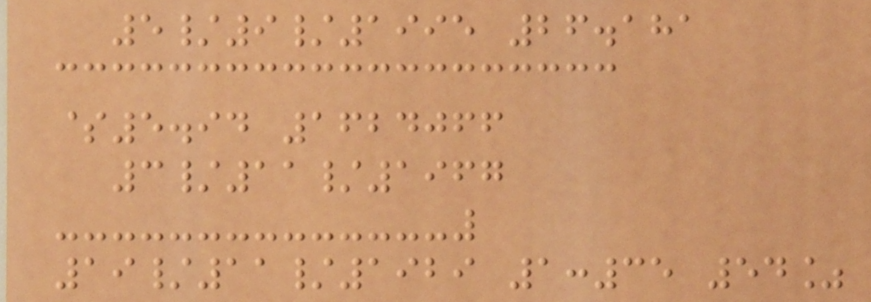5/9/1995 26.181
$5.94 1624066
3/11/1967
19/11/1929 1:35 54%
